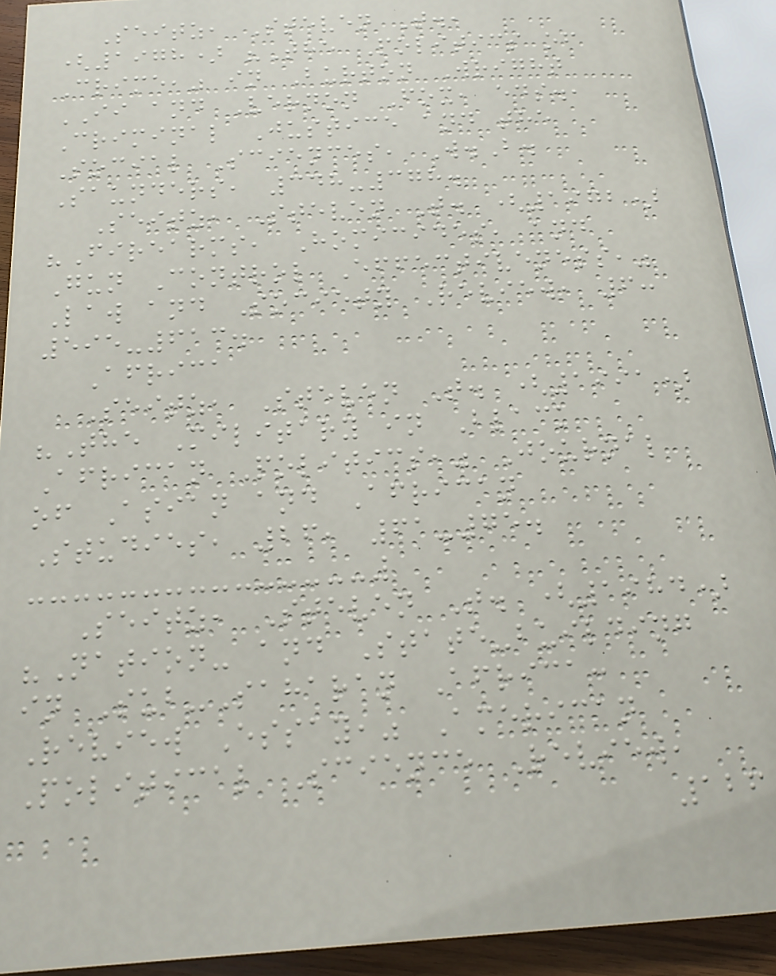Seitz, Steven T.,
(1978) "The Politics of
Crime," in Burton Wright
II and Vernon Fox, eds.,
Criminal Justice and the
Social Sciences, W.B.
Saunders, 348-378.
Seitz, Steven T. (1972)
"Firearms, Homicides, and
Gun Control Effectiveness,"
Law and Society Review, 6:
595-613.
Africa
Seitz, Steven T. (1991)
"The Military in Black
African Politics," Journal
of Asian and African
Studies, 26, 61-75.
Seitz, Steven T. (1984)
"Nation- and State-building
in Sub-Saharan Africa:
Review Essay," American
Political Science Review,
126
